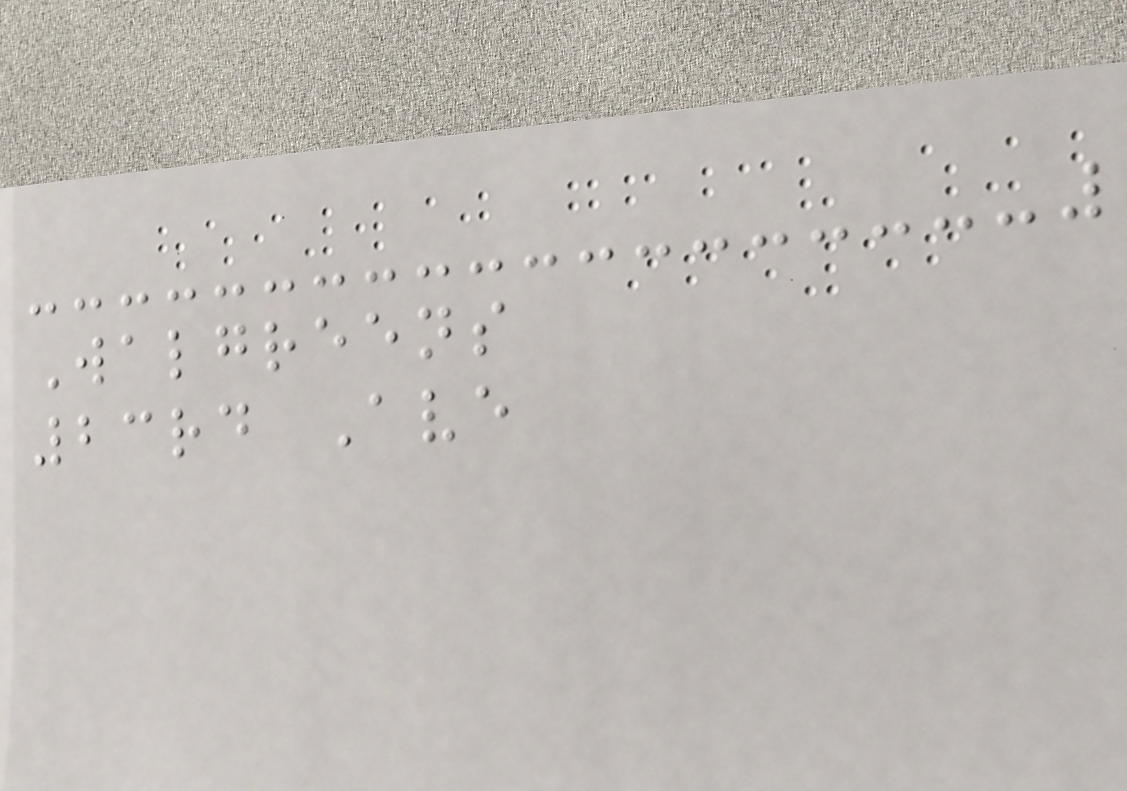Walgreens
23rd Ave
